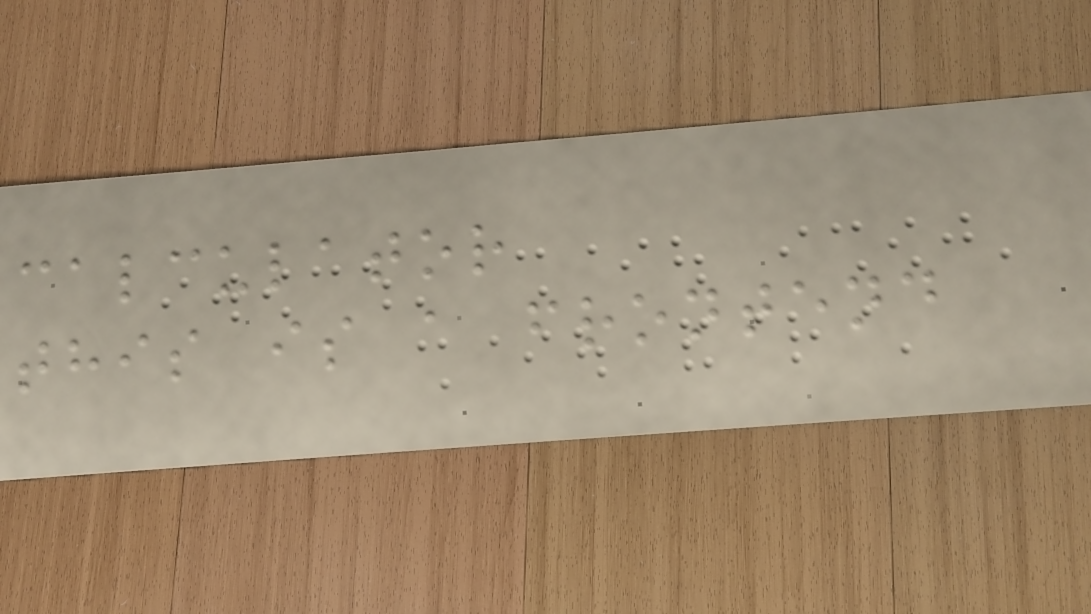calculator
this is a frontend
